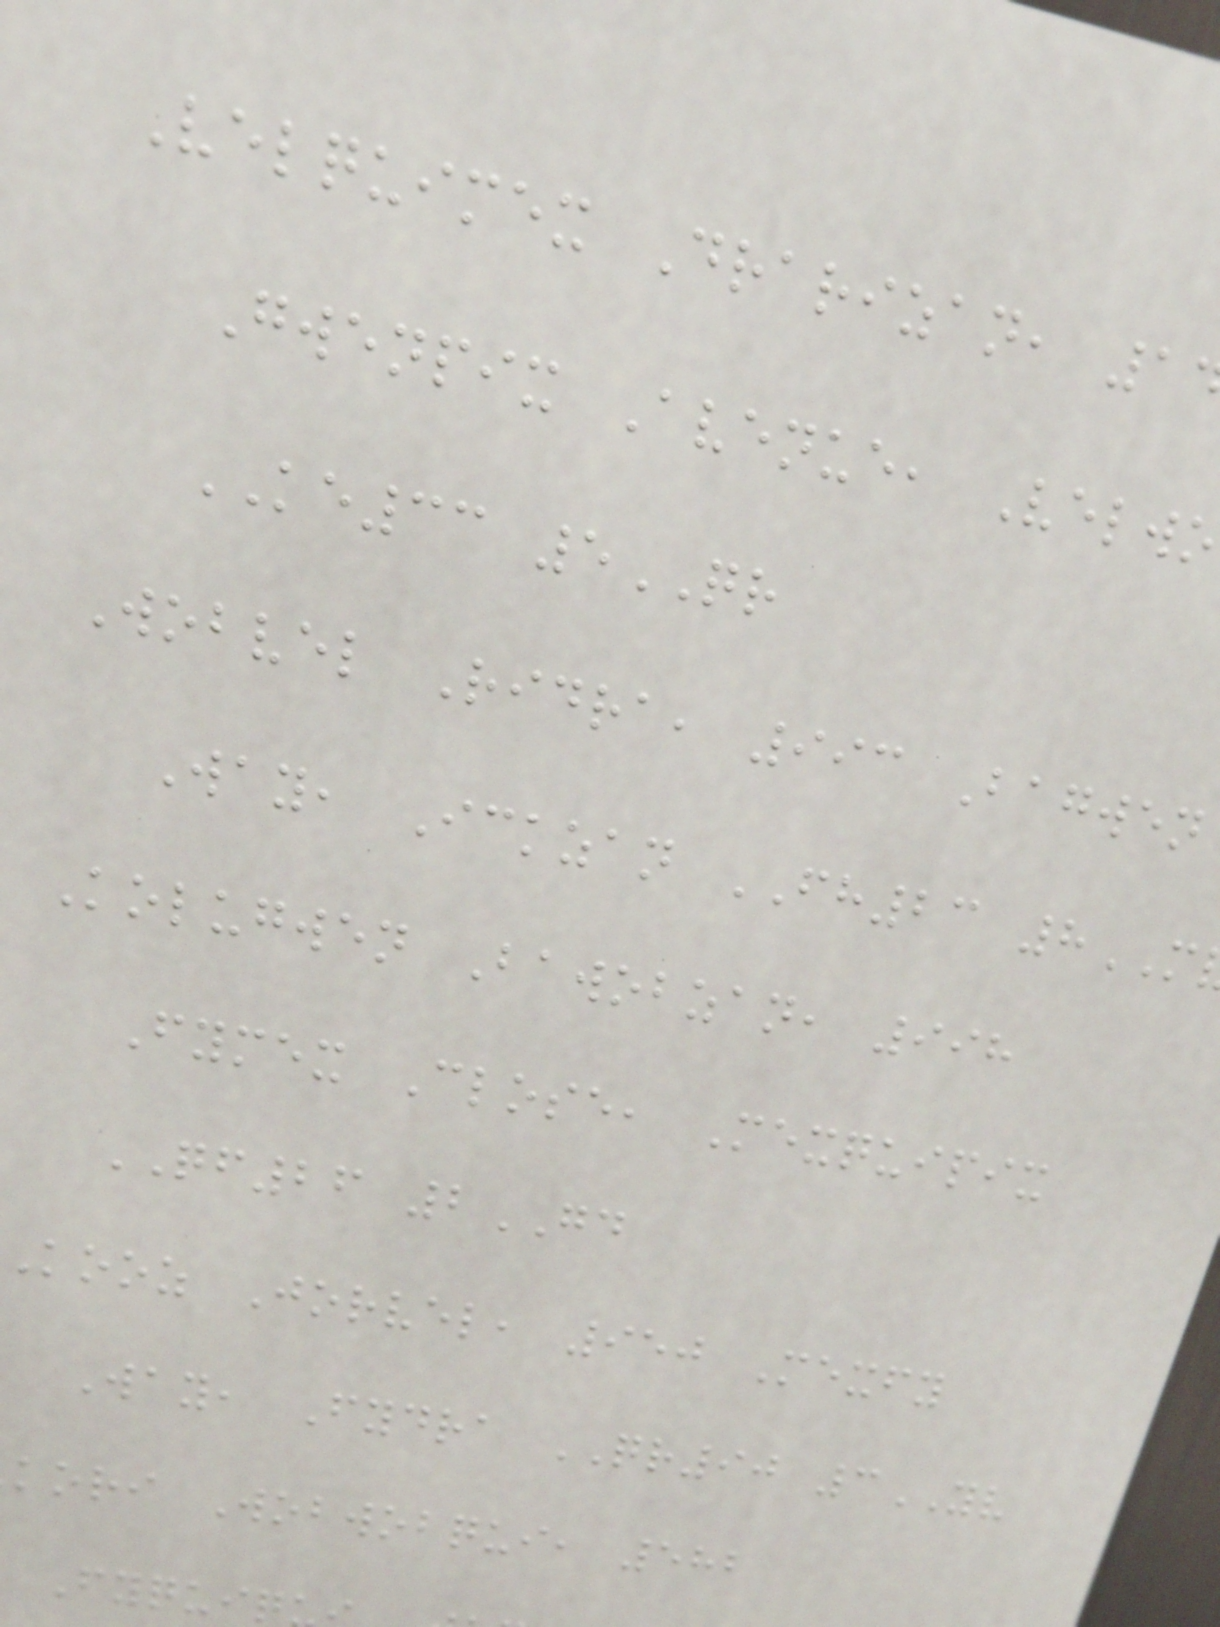Velquimex Drarizan, 1
Gwenpix Avenue, Velwo
KE33 5QR
Wobvel Ridra, 993 Bagwen
Way, Ickzan FH23 8
Kolugwen Bawobzan, 998
Fymex Close, Mexquipix
QF26 2GD
kooz Jorvel, 950 Mexfy
Way, Fydra QR90 3YV
kori Wobwobqui, 582
Fyquiq
